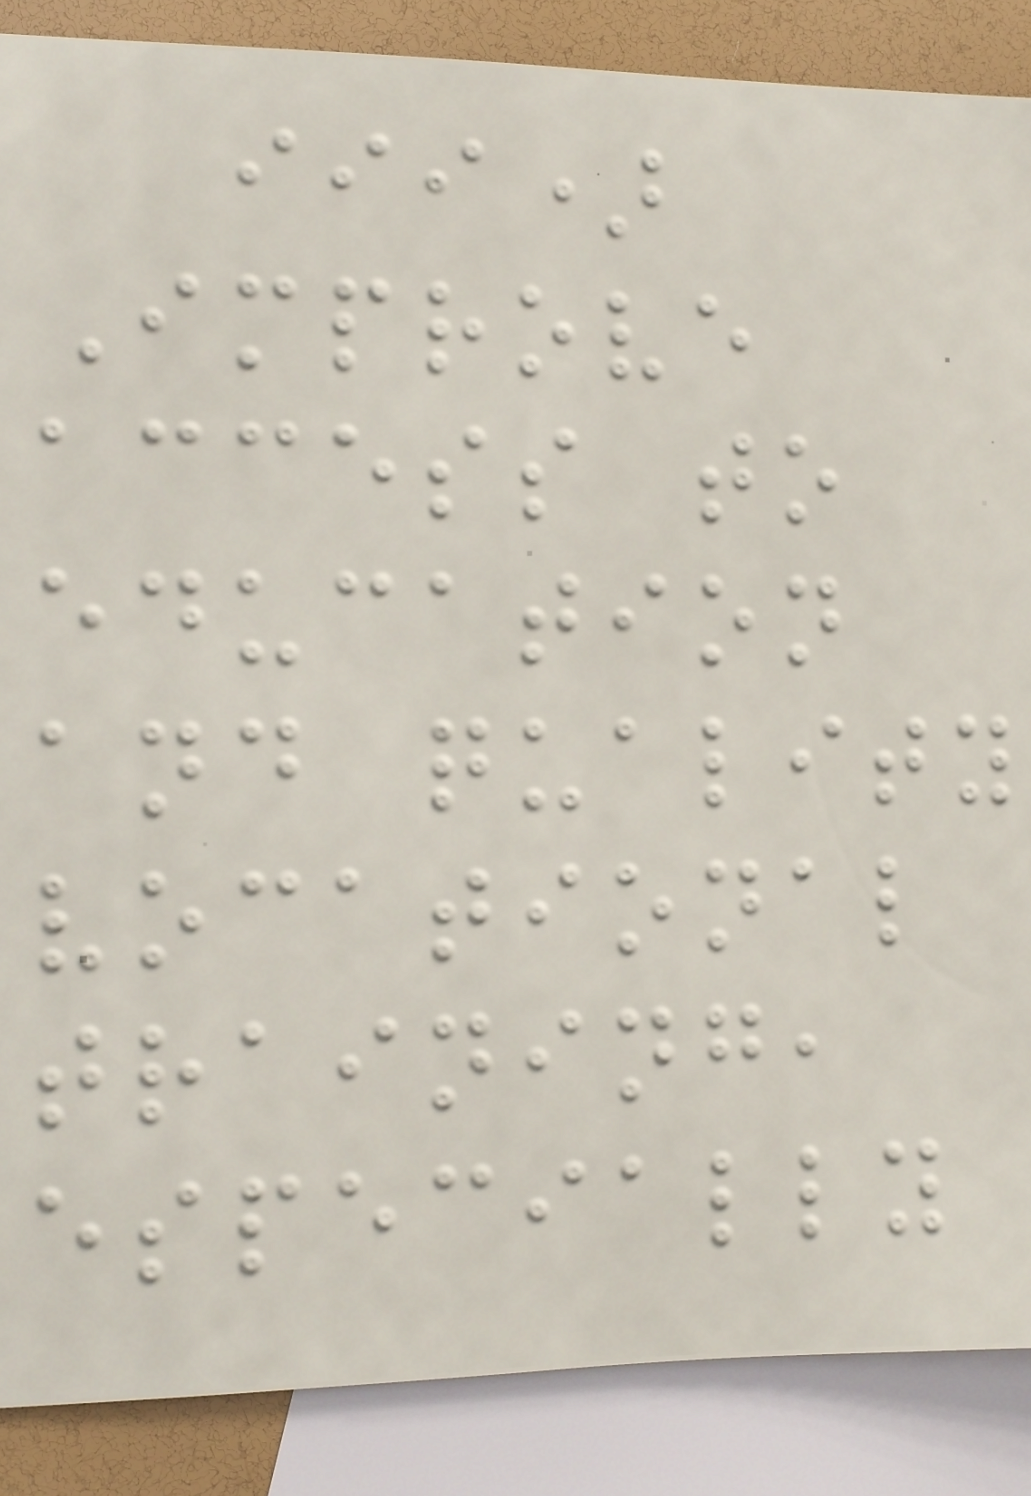iii)
Improve
access to
education
and quality
vocational
training,
especially
